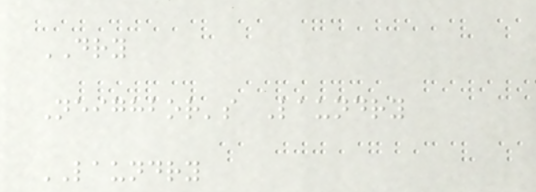DRY
Neighbor's Laundry
LAUNDRY
